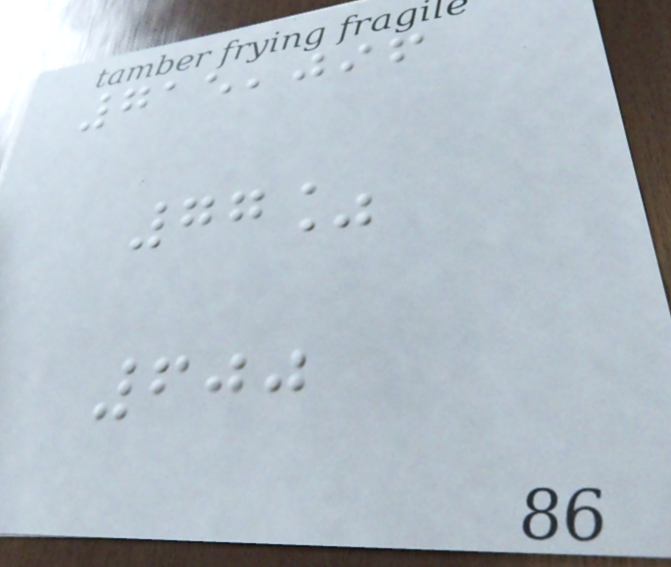715,096
77%
600
